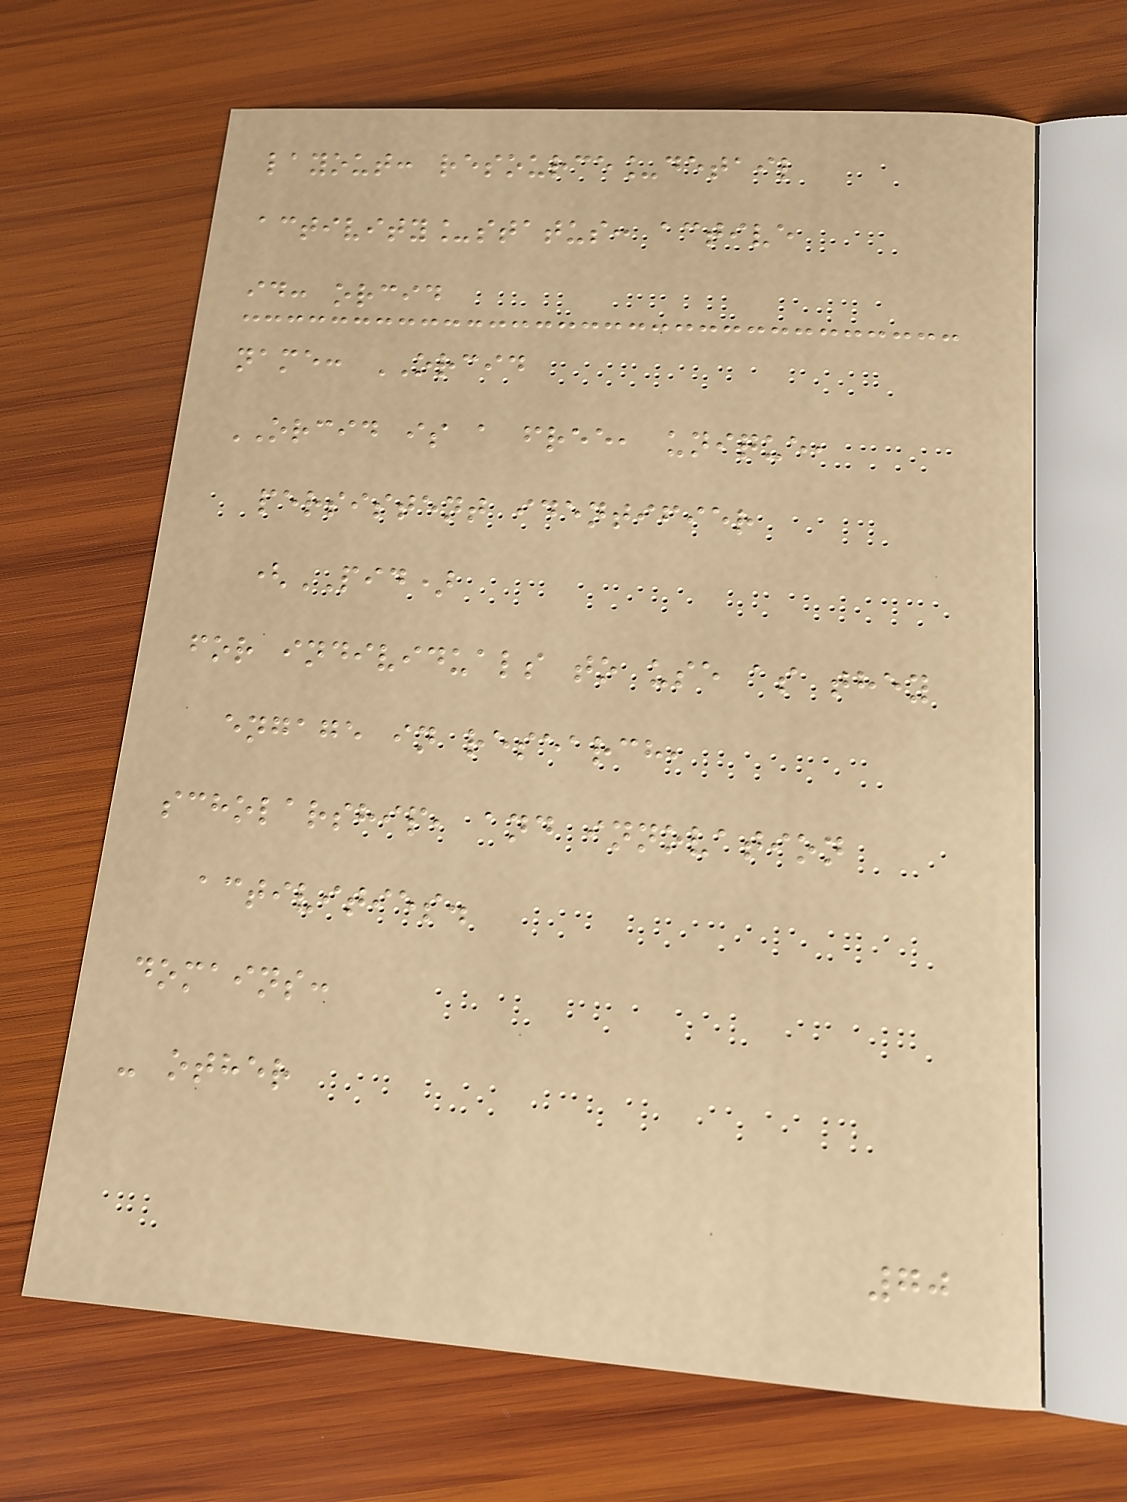layout: resource_detail
activity_status: active
id: orcid
name: ORCID
ORCID is a free, unique,
persistent identifier
(PID)
for individuals to use as they
engage in research,
scholarship, and innovation
activities.
domains:
- other
70
